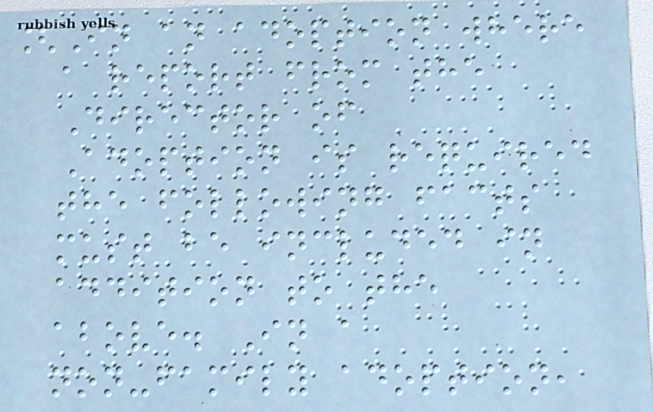[In an adoption where
a report from the
Director of
Adoption is required
the following facts
must be included in
addition to the
above. In a
non-family adoption,
